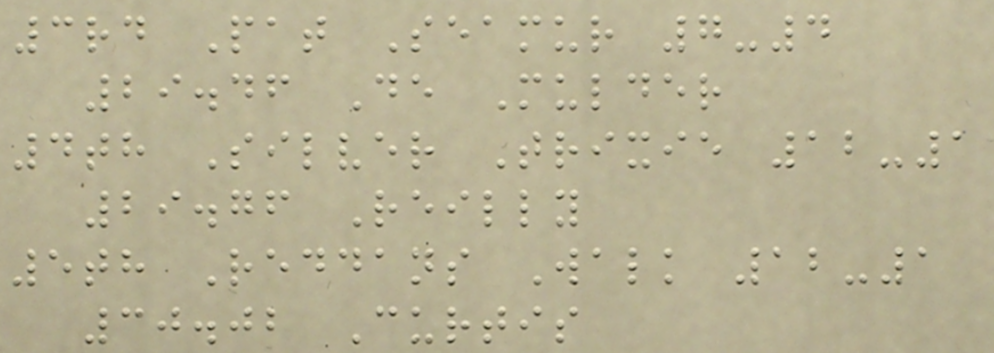3rd Pat Seamur 7-4
29.46 De Mulder
4th Silver Trixie 12-1
29.76 Reilly
5th Reddans Walk 12-1
30.02 Curtis
